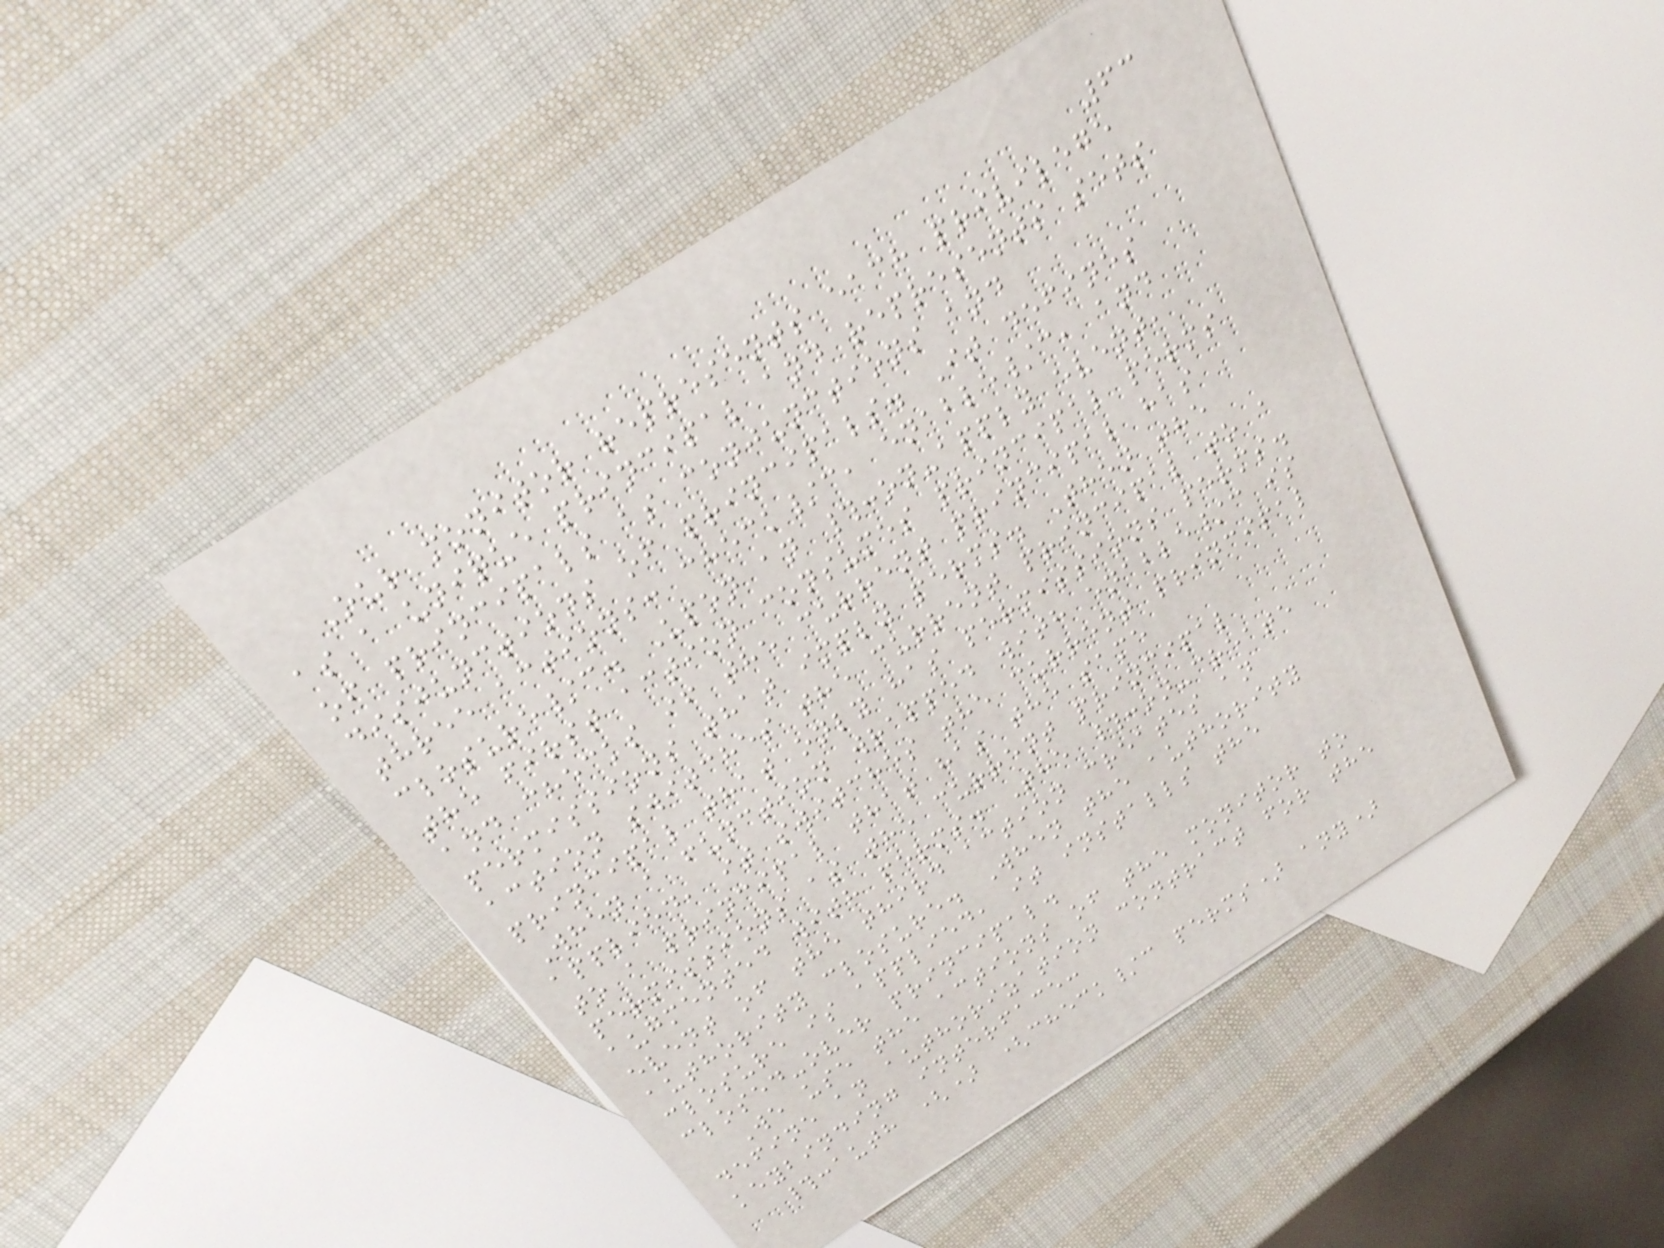63
Our monitor represents each privilege
as a unique principal and represents sets
of principals as conjunctions and
disjunctions of principals. It defines
three actions: check/c, enable/c, and
closure/c. Upon an #:on-apply event,
the first action consumes principal perms
and checks if the current principal has
permissions that imply perms. Then the
action switches the current principal to a
principal that only has permissions perms.
When a function wrapped with enable/c is
applied, it switches the current principal
to a principal that has the same
permissions as the current principal
augmented with perms. The #:on-create
event of the third action creates an
authority closure. When the authority
closure is applied, it installs the
closed-over principal.
We use the actions of the monitor to
define an authorization contract for the
keybinding interface:
#:auth () (check/c perms) any)
